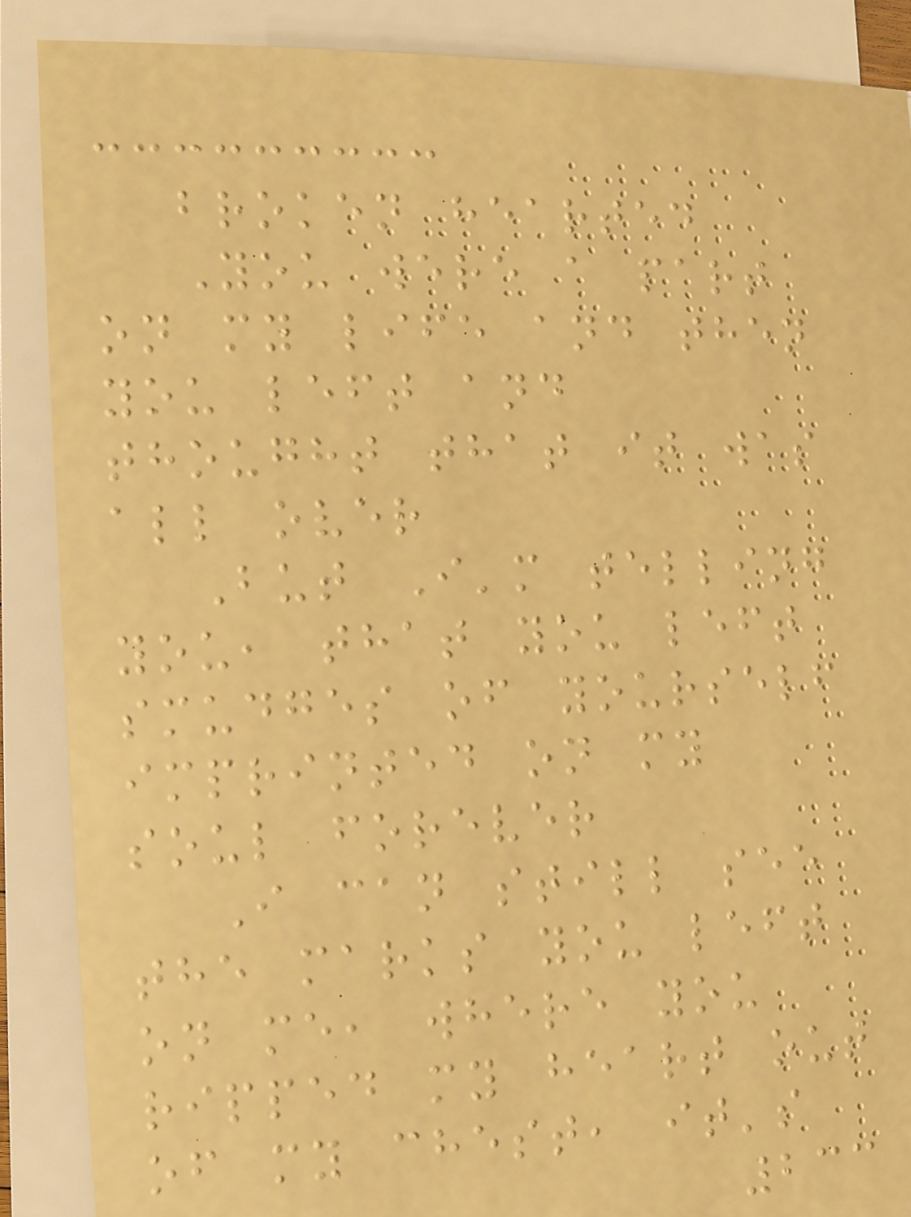broken hearted
You were a part
on my life and then
you left and
thought that it was
all over
But I'm telling
you, that you left
smudges of yourself
imprinted on my
soul forever
I can still see
the marks you left
on me, where you
ripped my heart out
of my chest, it's
233
